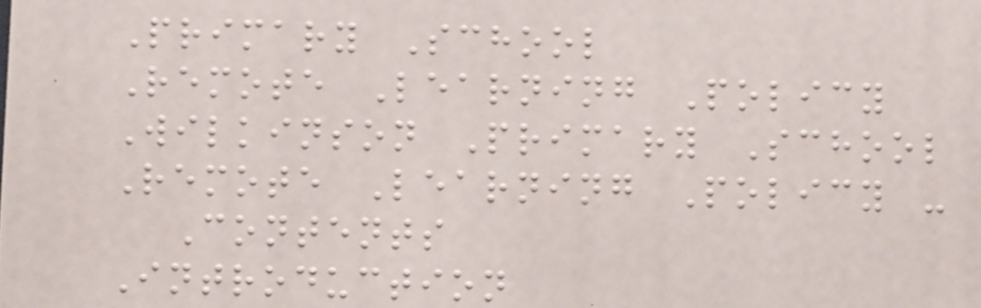Primary School
Remote Learning Policy
Wilkinson Primary School
Remote Learning Policy -
Contents
Introduction
